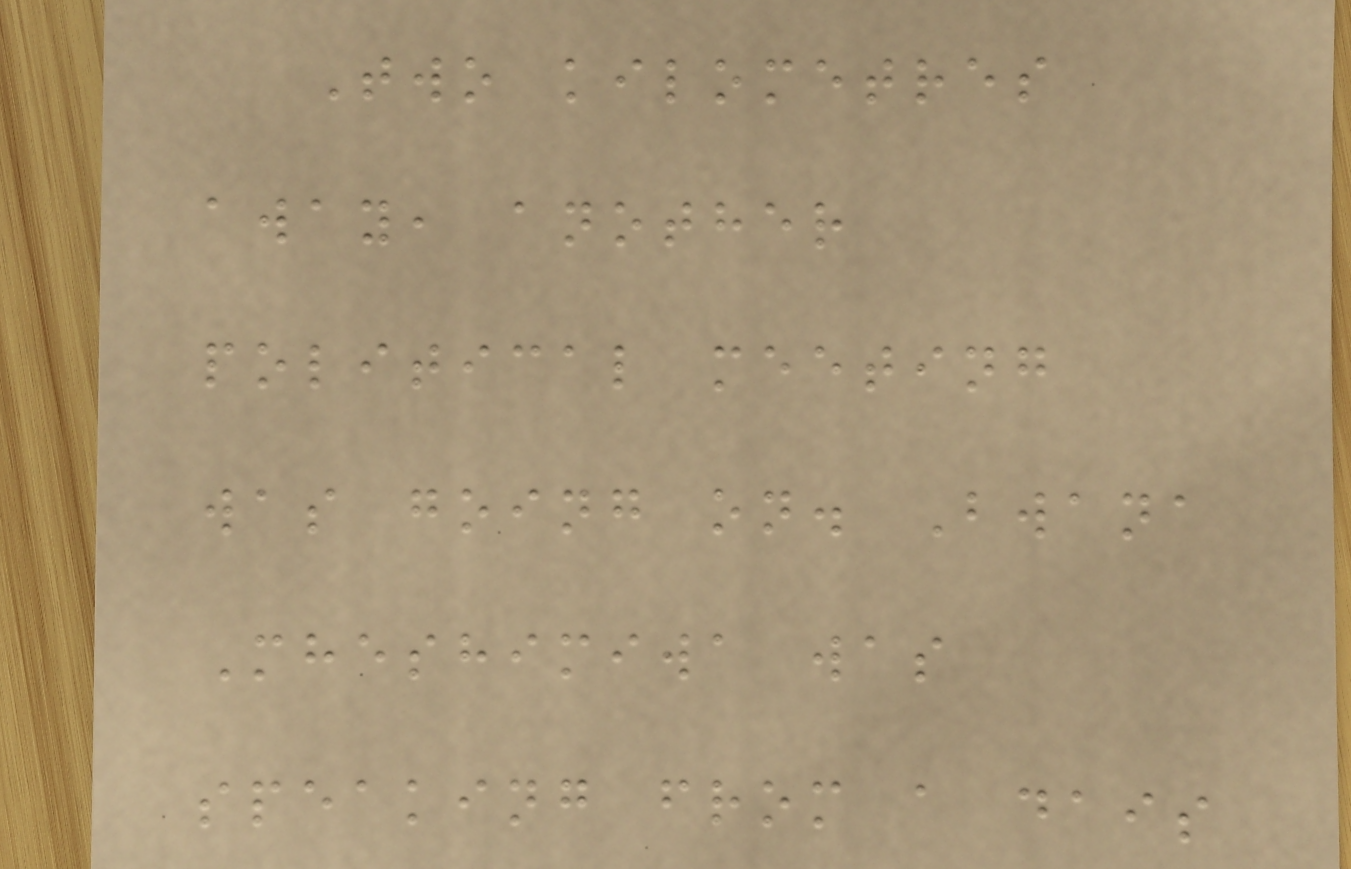Two kilometres
away, another
political meeting
was going on. Bwana
Mheshimiwa was
speaking from a dais
